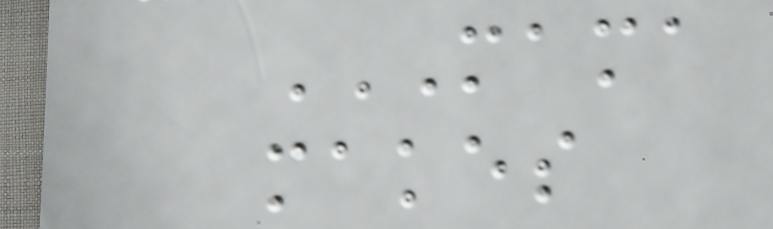MAMA
MAKES
